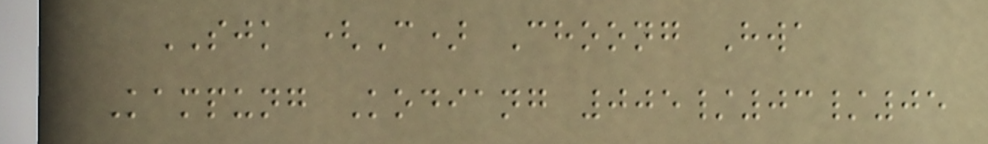SJK (C) Choong Hwa
Kampung Kodiang 005/03/05
